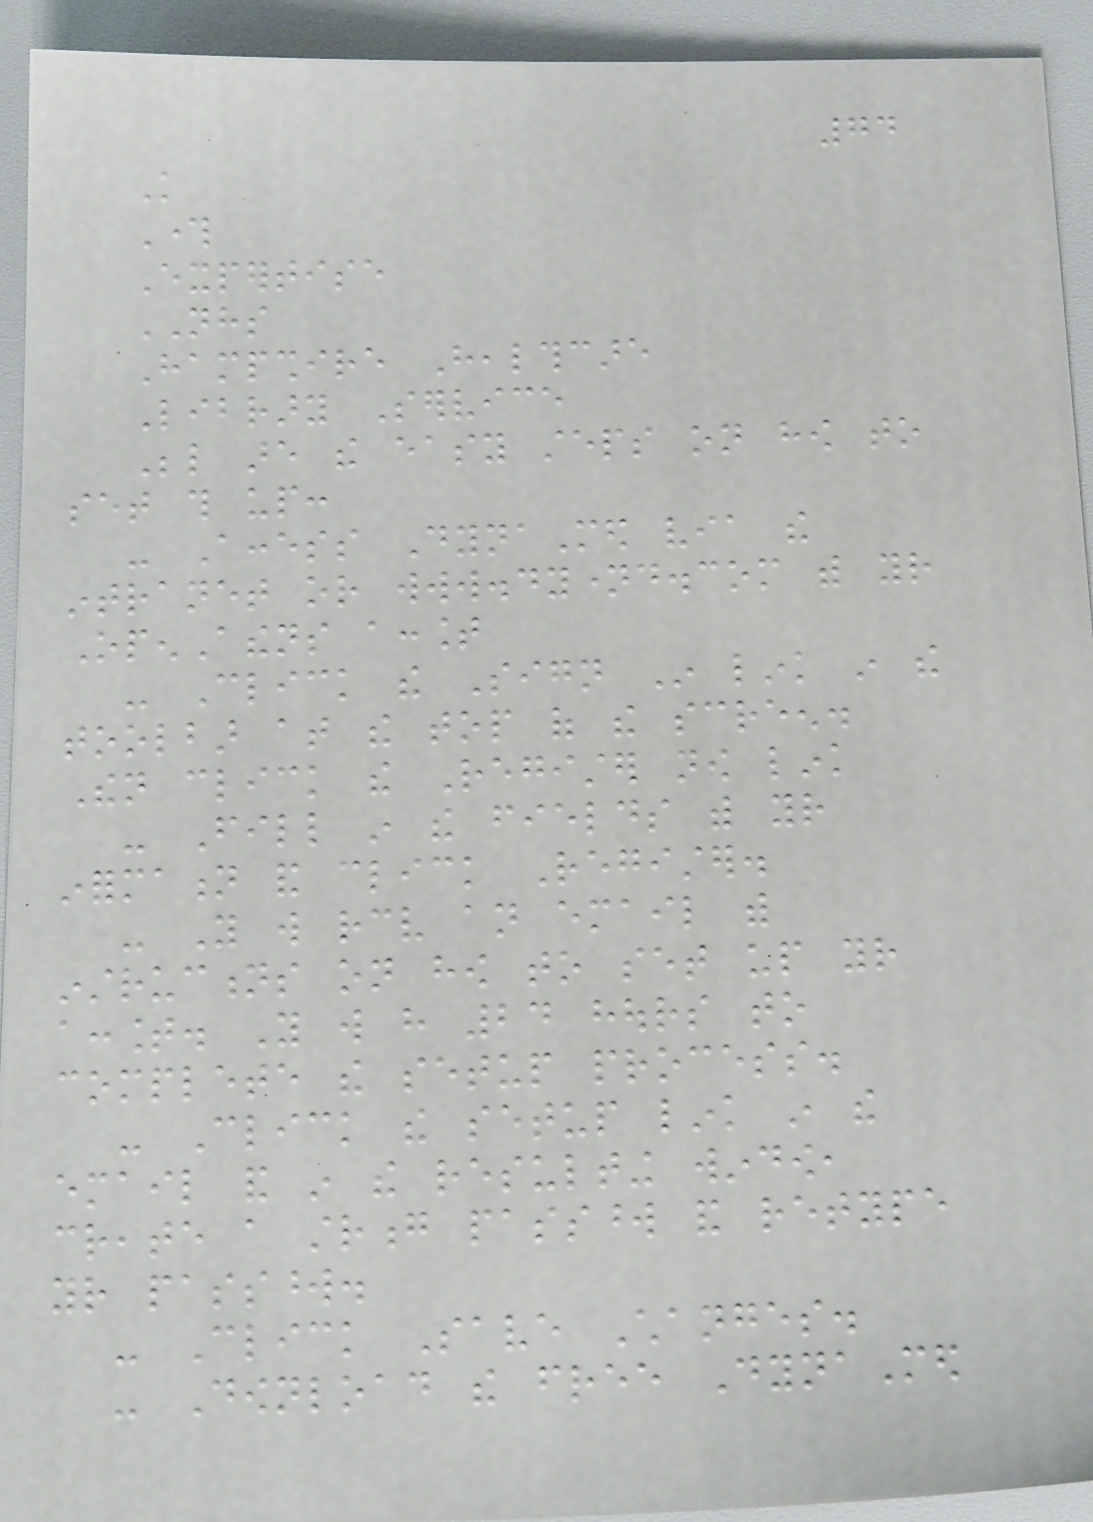74
Knowledge
Through
Expertise
NHS
Hampshire Healthcare
Library Service
Below are the easy steps on how to
set this up:
- Access DynaMed via the
intranet or www.dynamed.com with your
OpenAthens account
- Click the Sign In link in the
toolbar at the top of the screen.
Then click the Register now link
- Fill in the fields with your
information and click Register.
- You will receive an email with
instructions on how to set up your
account. You will have 24 hours to
complete the setup process.
- Click the setup link in the
email and in the resulting window,
create a strong password and retype
your password.
- Click Save Changes.
- Download the free DynaMed
